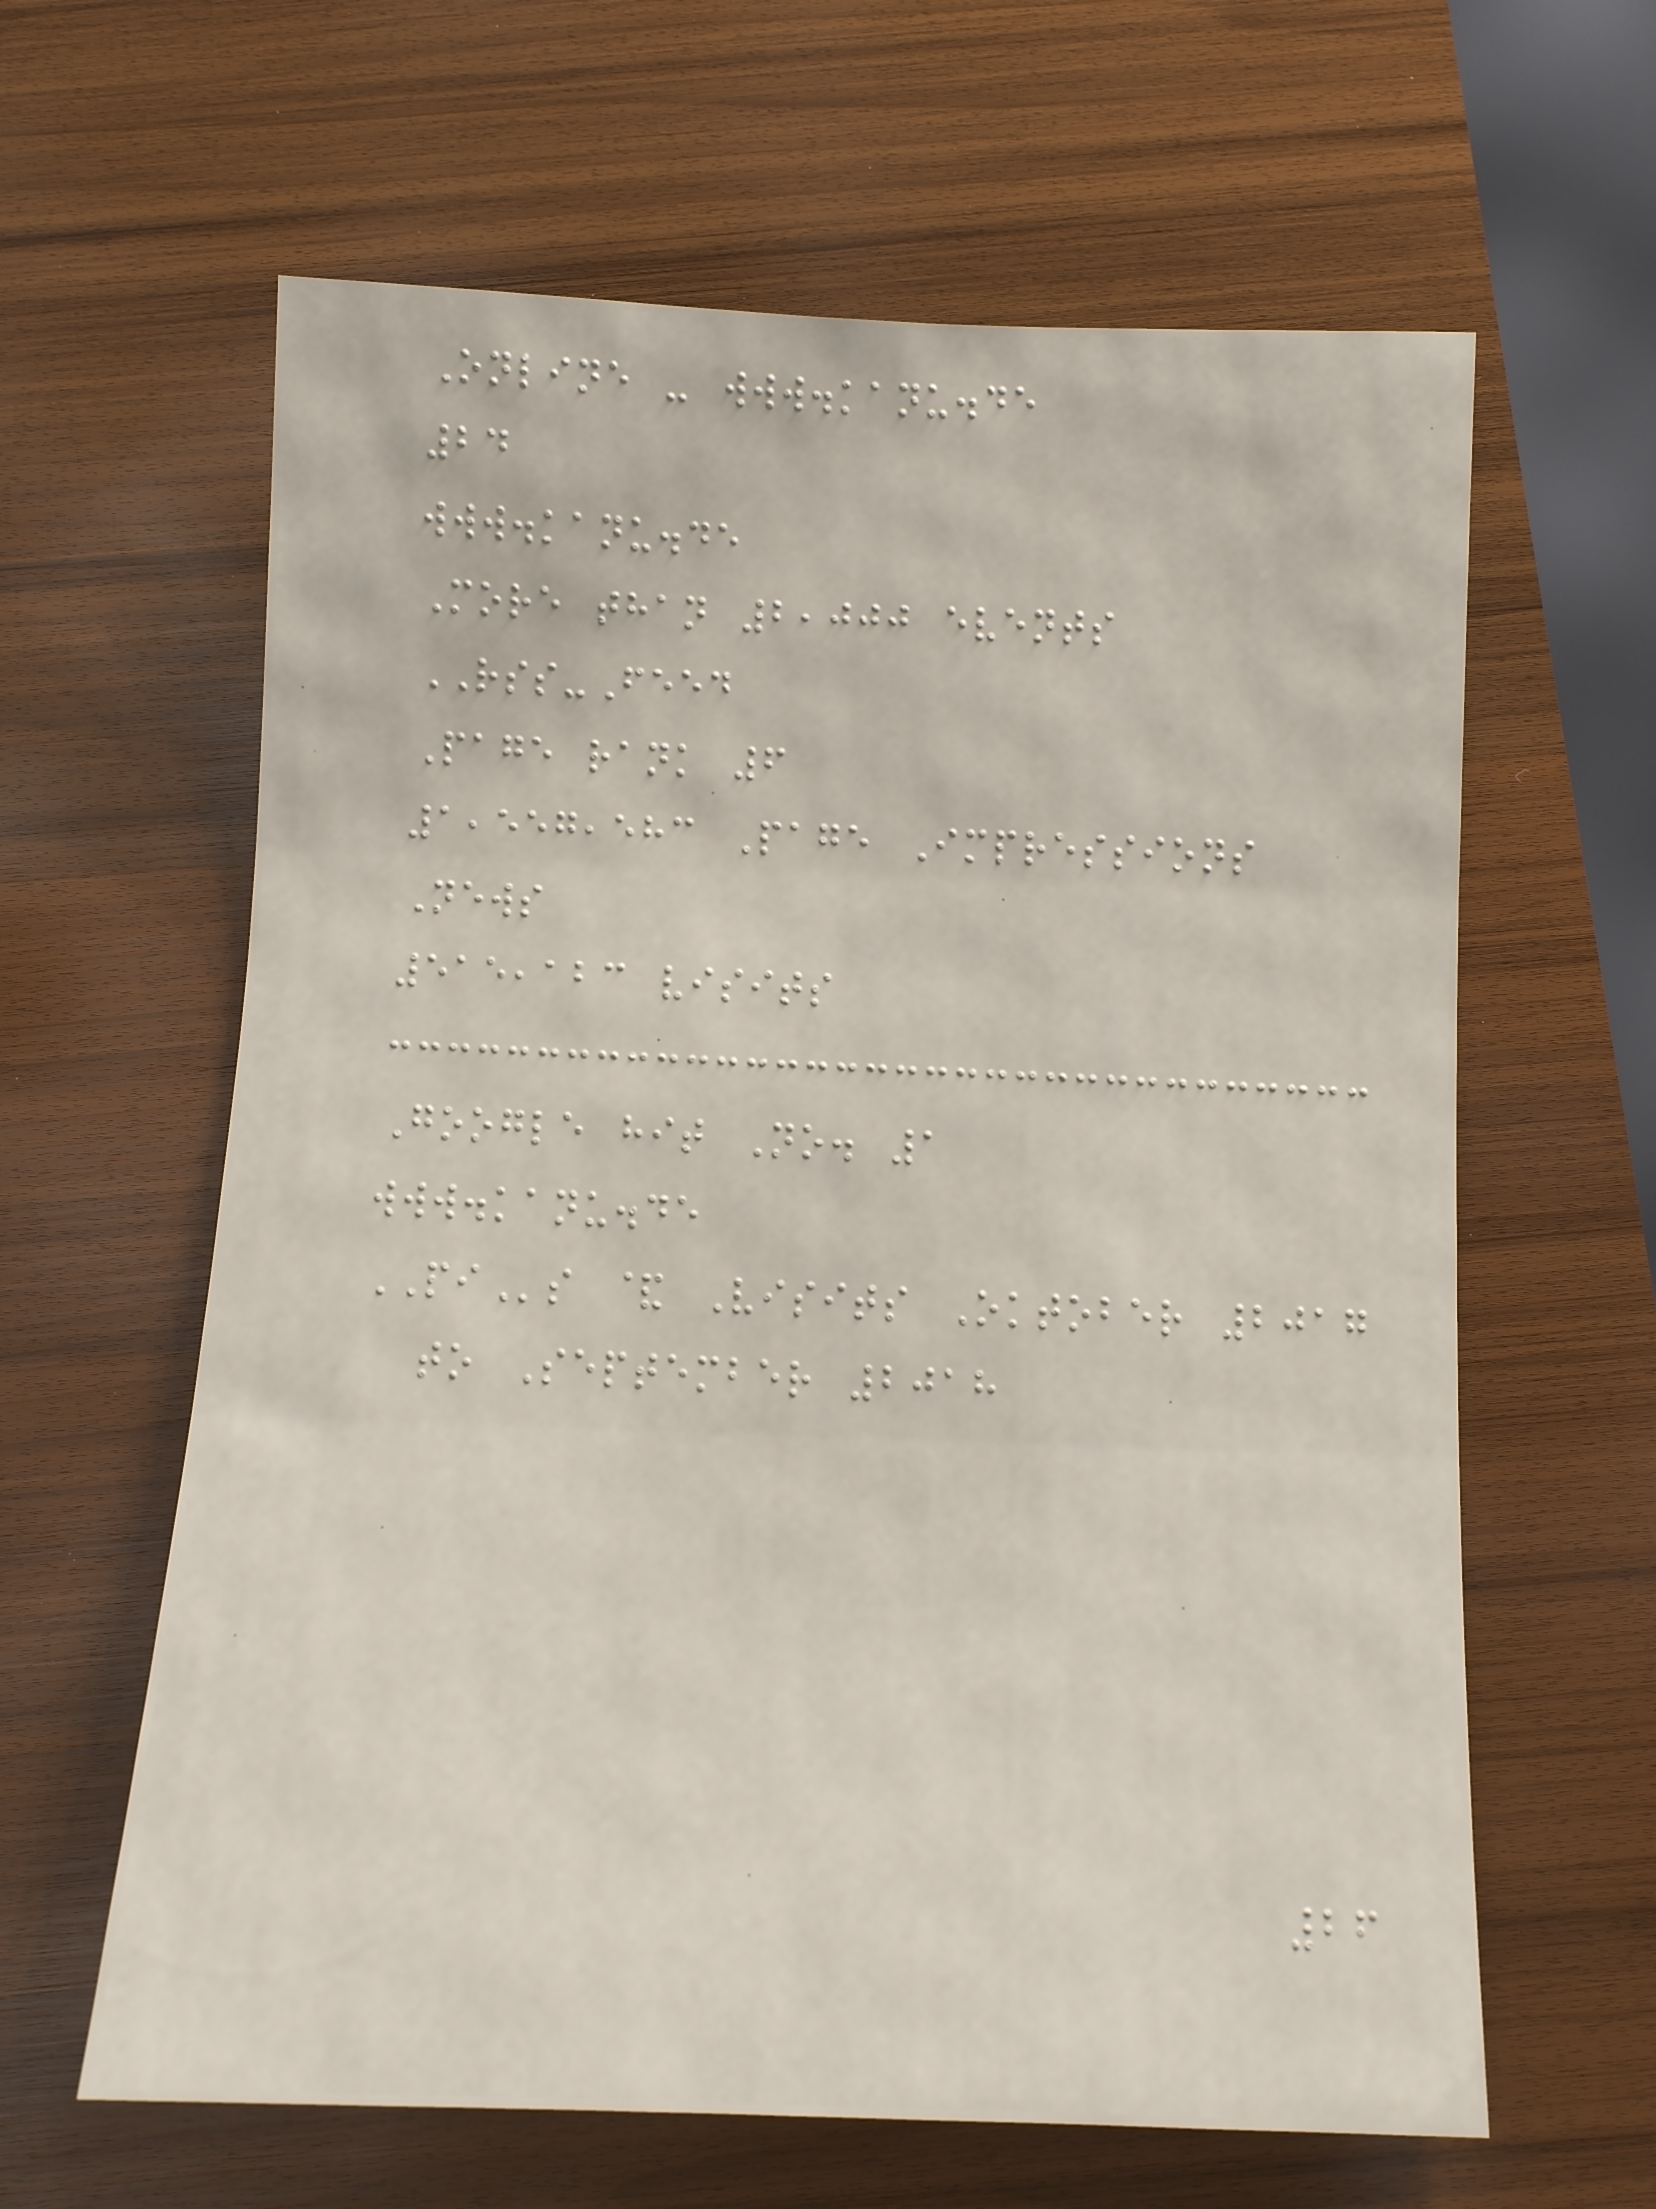Online - www.kanu.de
24
www.kanu.de
More than 2,000 events
RSS-Feed
Page rank 6
1,557,583 Page Impressions
News
515,123 visits
Google hit No. 1
www.kanu.de
PIs & Visits Oktober 2017
to September 2018
26
